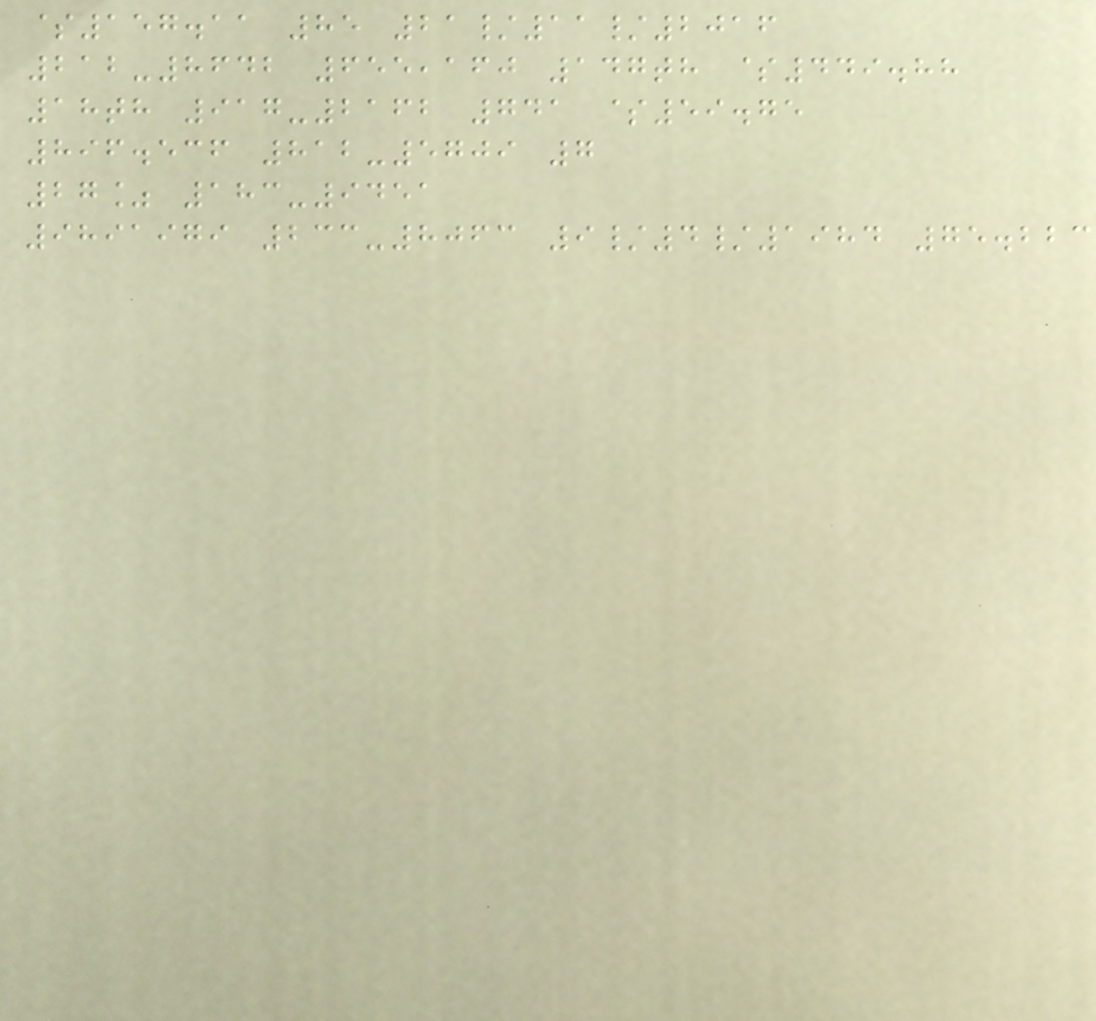$157.11 85 21/11/2016
212-8642 655,160 147th $449.88
18th 917-2162 741 $59.75
896.536 812-5709 7
27% 183-9451
9891979 233-8063 9/4/1984 75.223
